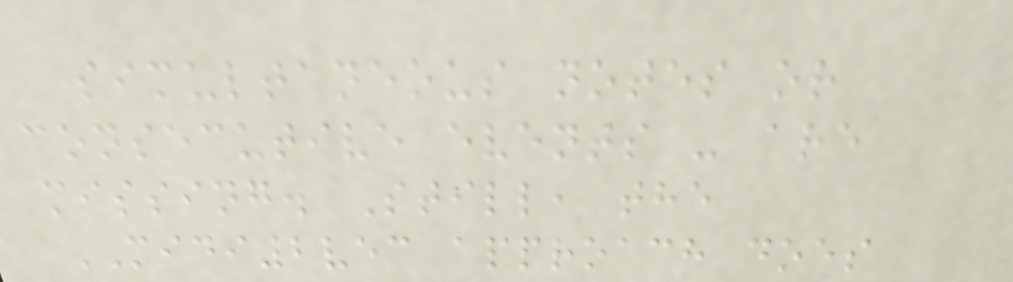simultaneous notes or
consecutive events - are
missing. Still, the
MIDI2vec approach does
